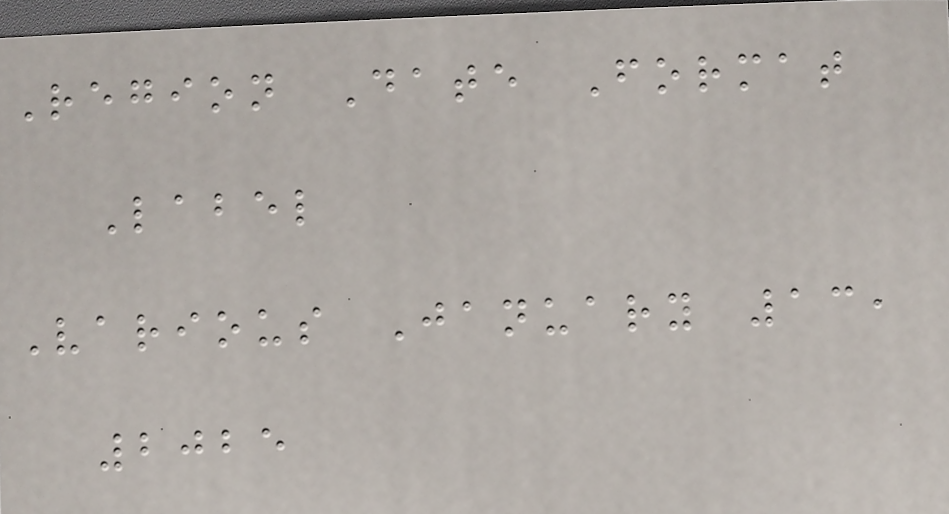Region Date Format
Label
Various January 13,
2025
